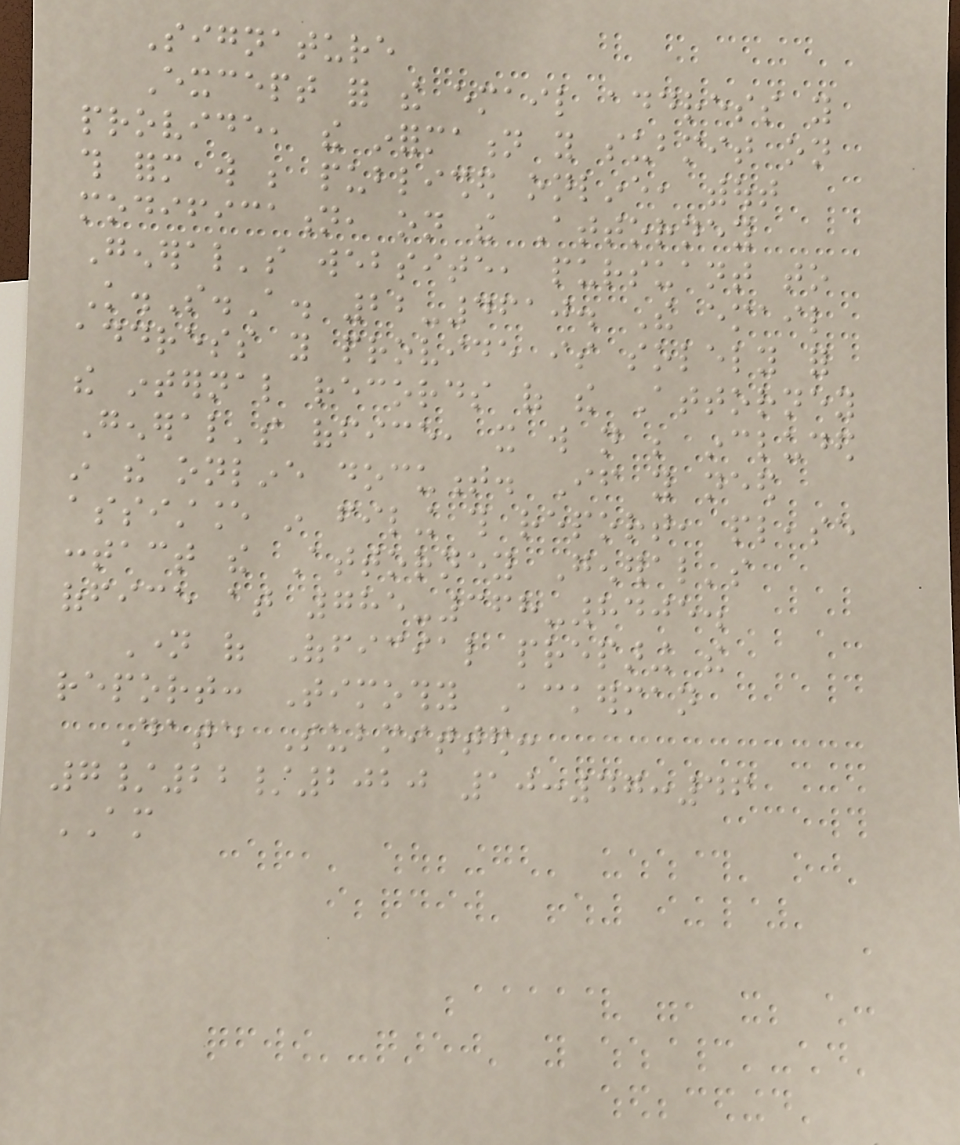Signature
Except for the email address you
provide, the information you submit on
this form will be published online, without
modification, on the Attorney
General's website, pursuant to
K.S.A. 22-4610. The email
address you provide is solely for
the internal records of the Attorney
General's office, it will not be included
in the online document. If you need
assistance in filing this report, please
contact the Attorney General's
office at 785-368-8405.
Name of Official preparing the
report: Timothy Ackerman
Date Submitted:
7/22/2020 10:47:46
AM
